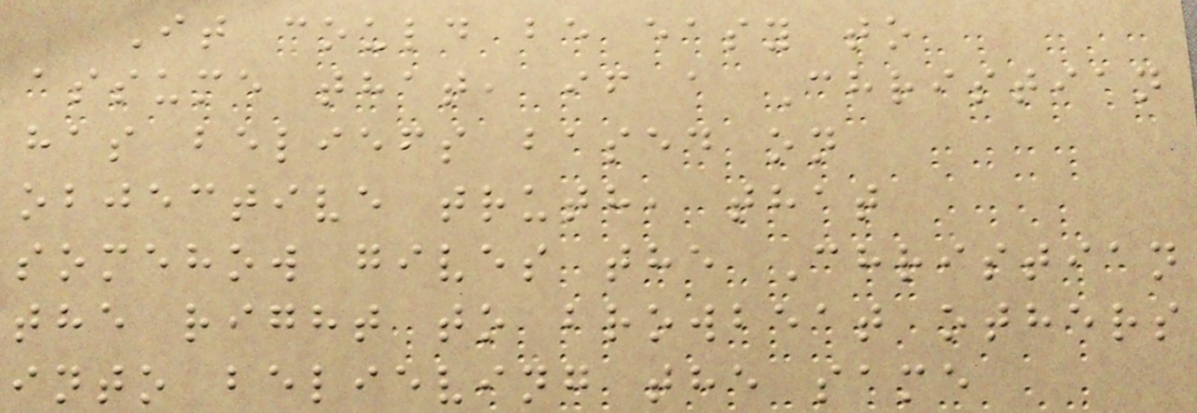It could be easy to
assume that, if a Christian
has beliefs based on
objective truth, that
somehow gives the Christian
the right to browbeat others
into believing the same
